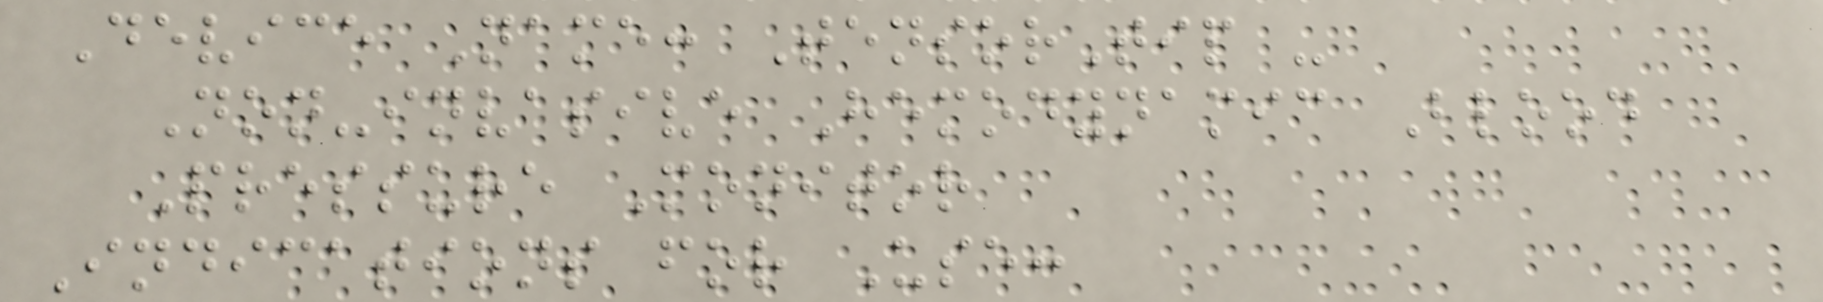Device Name: TensorTip -
Non-invasive Hemodynamic Blood
Pressure Monitor
Indications for Use:
